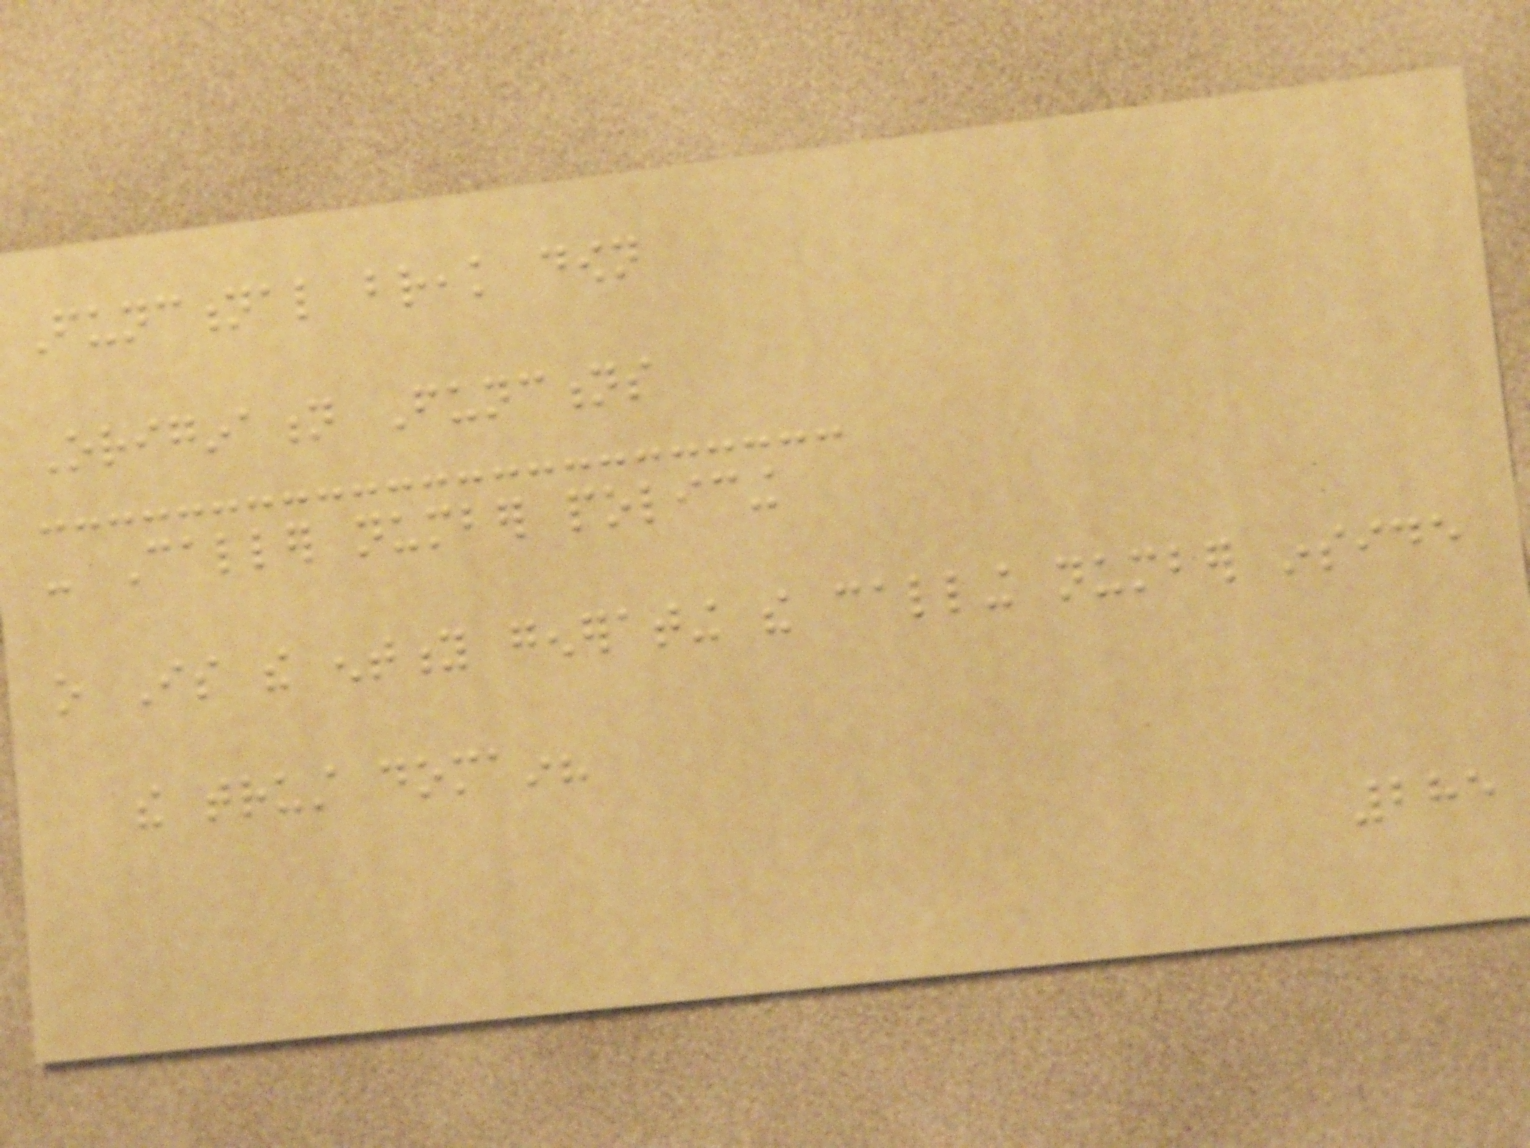Functional break down
Origination Functions
- Caller number policing
o Is the entity generating the calling number inside
the trust domain?
285
